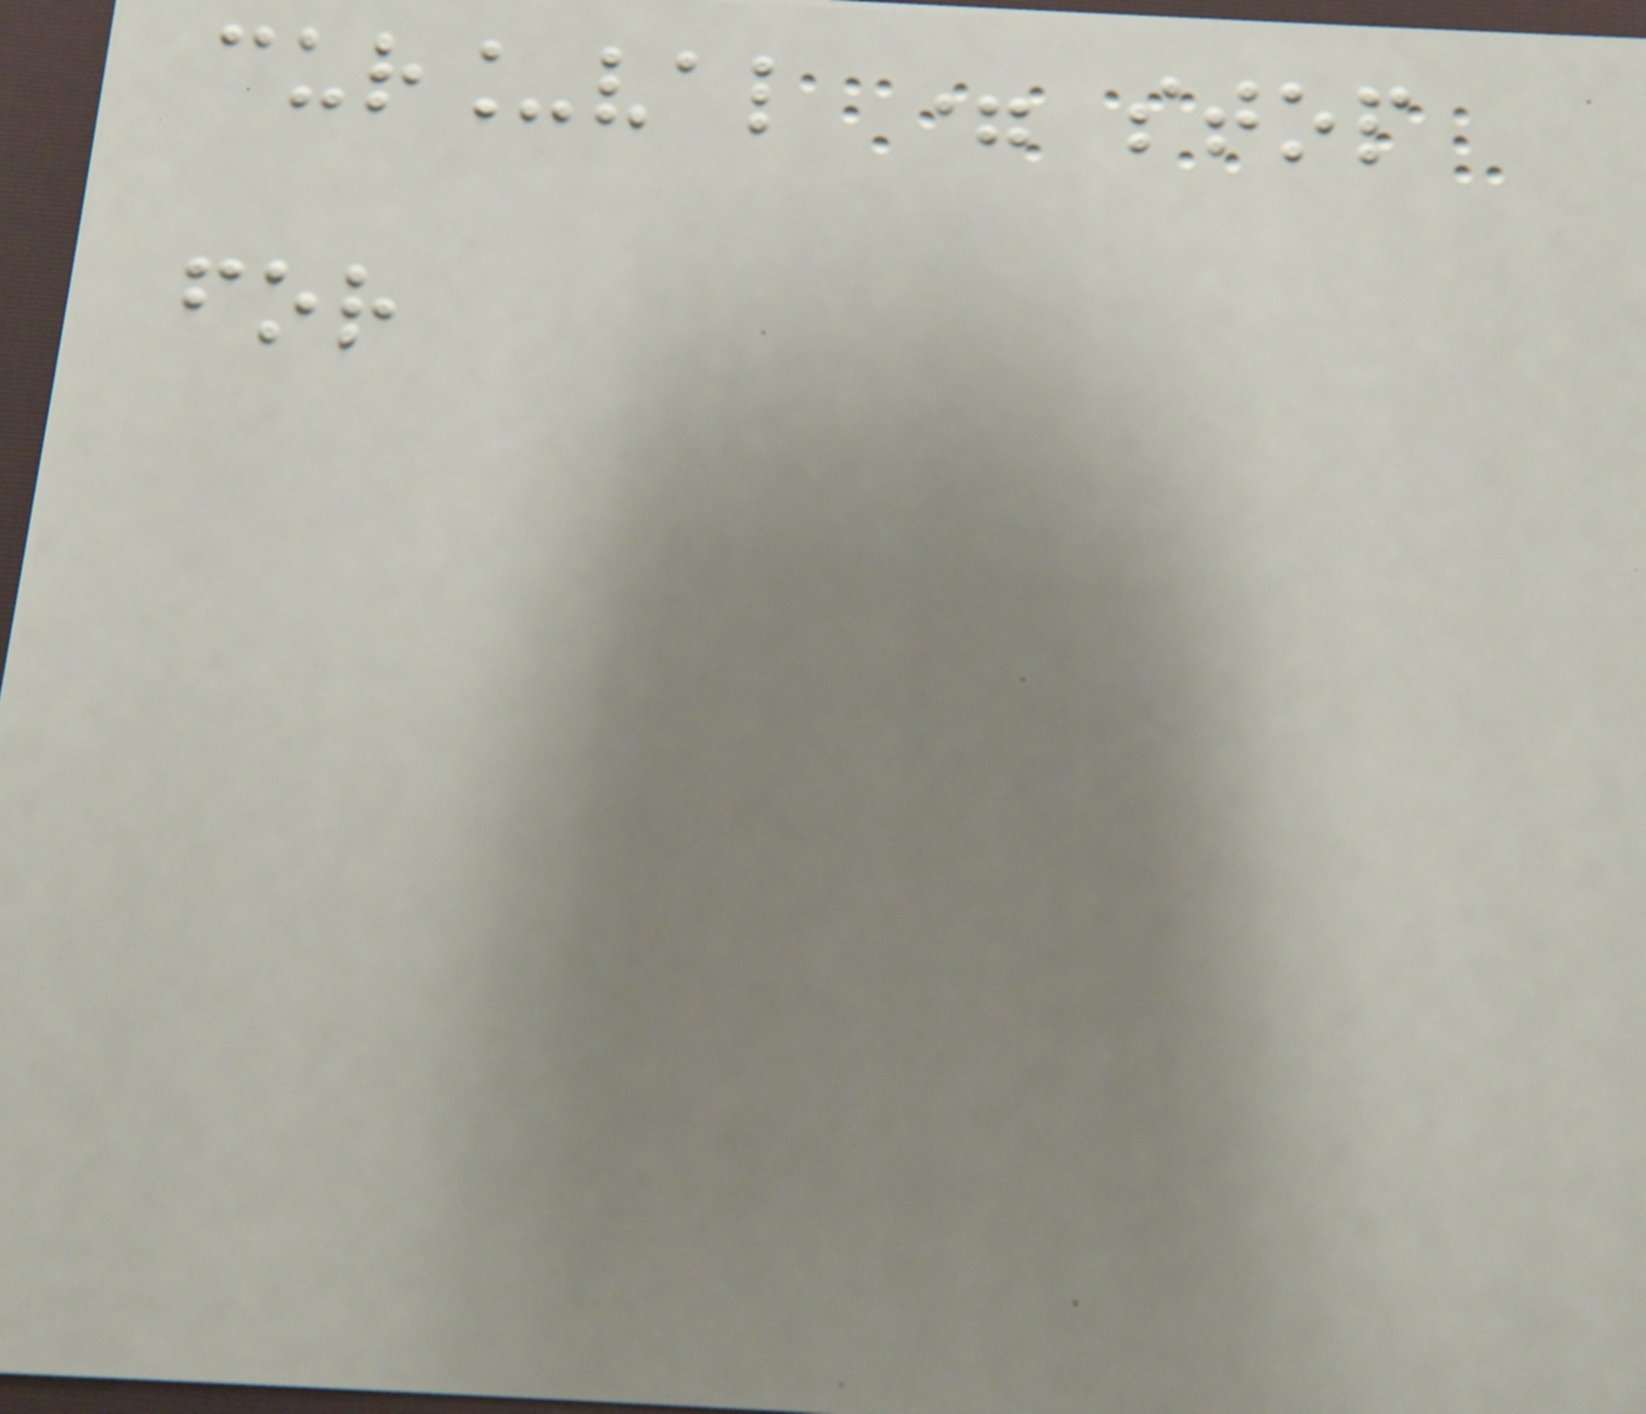cur_val = stop
for
